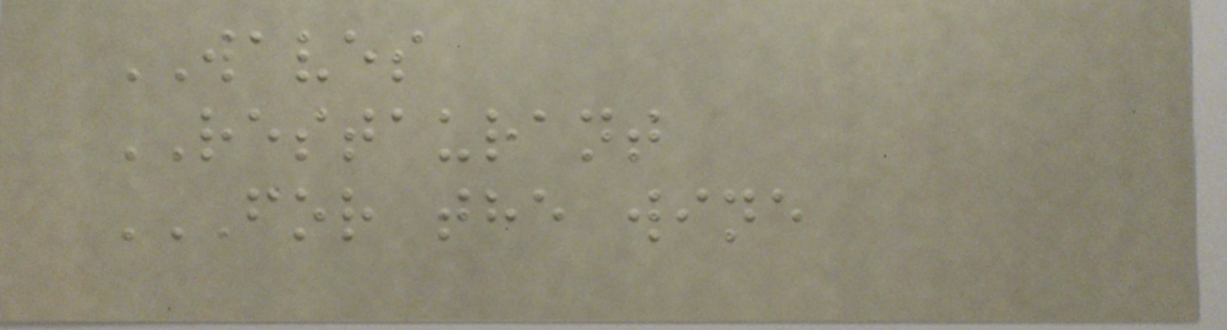WAVES
RESTAURANT
FOR THE WINE
